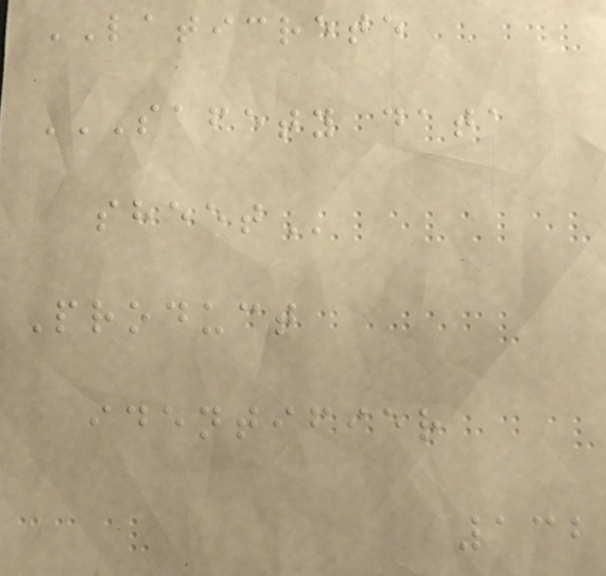LATICRETE
SAFETY DATA
SHEET
Product
identifier
132
